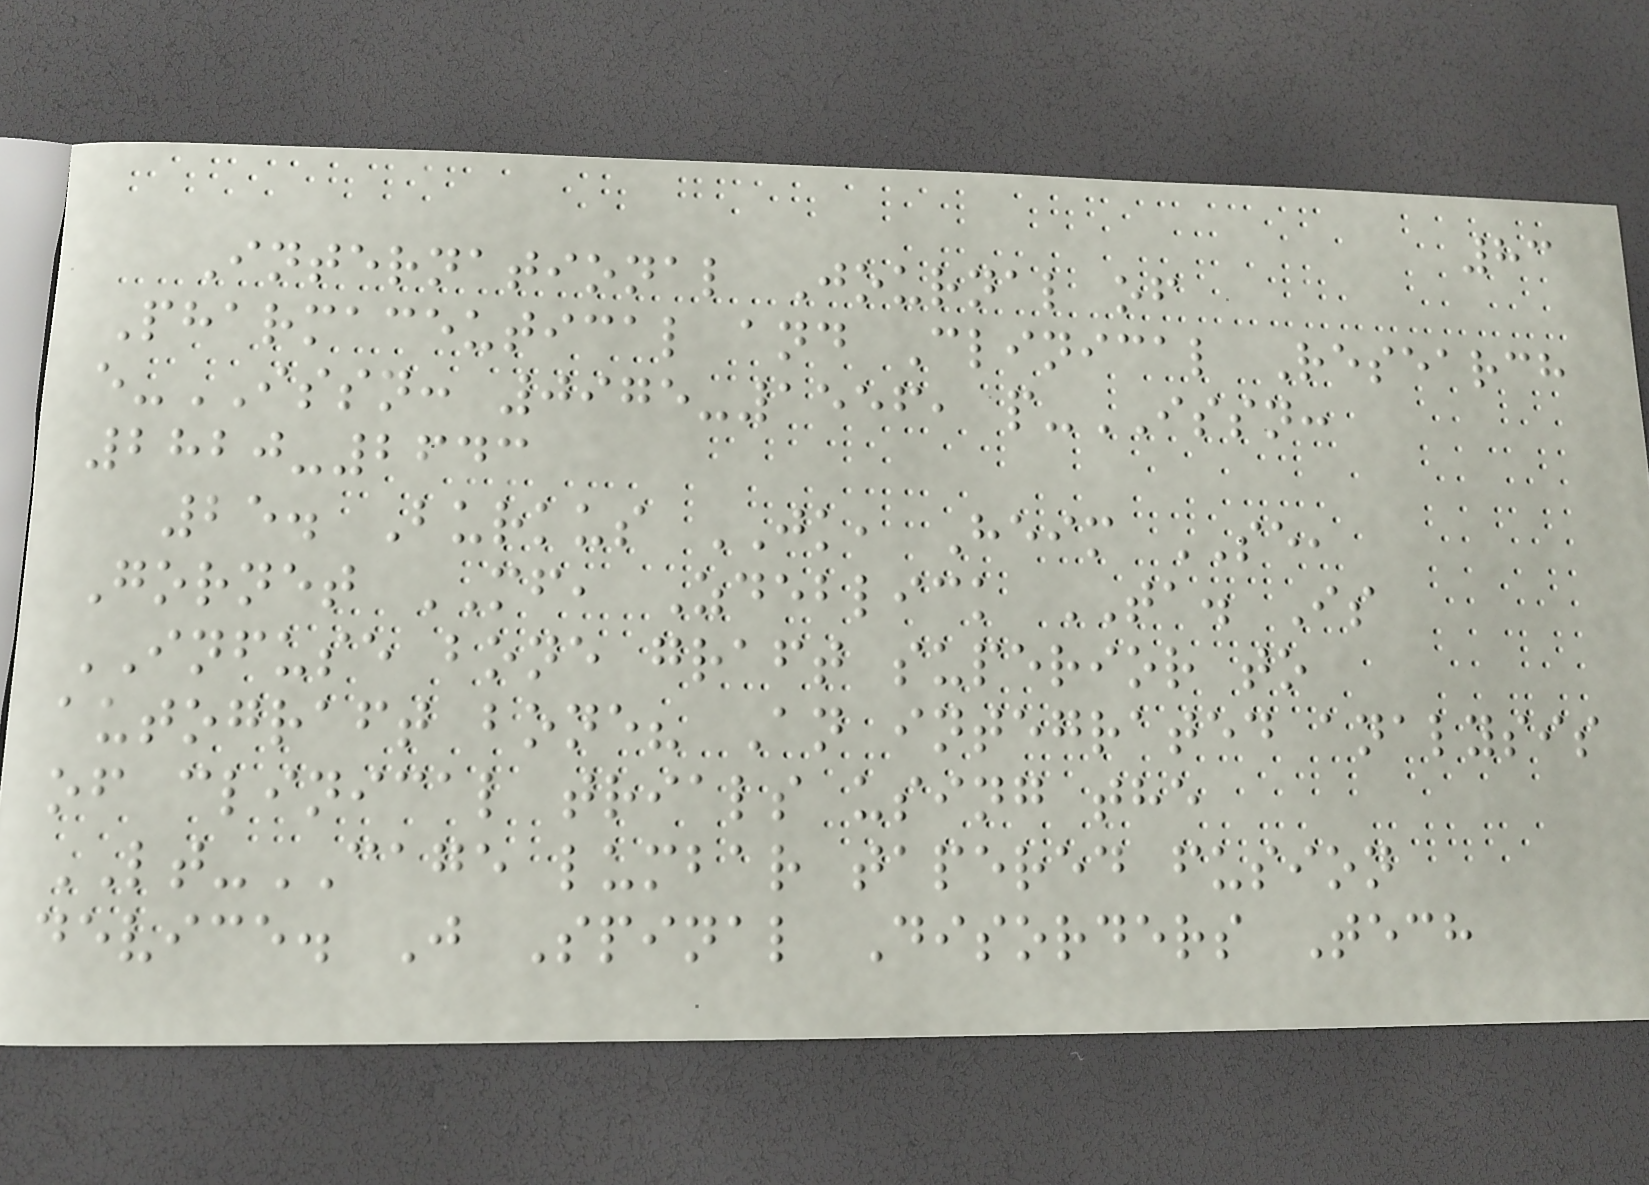83
International Journal of
Pharmaceutical and Clinical Research
e-ISSN: 0975-1556, p-ISSN:
2820-2643
25. Burkus JK, Heim SE,
Gornet MF, Zdeblick TA. Is
INFUSE bone graft superior to
autograft bone? An integrated analysis
of clinical trials using the
LT-CAGE lumbar tapered fusion
device. J Spinal Disorders Tech
